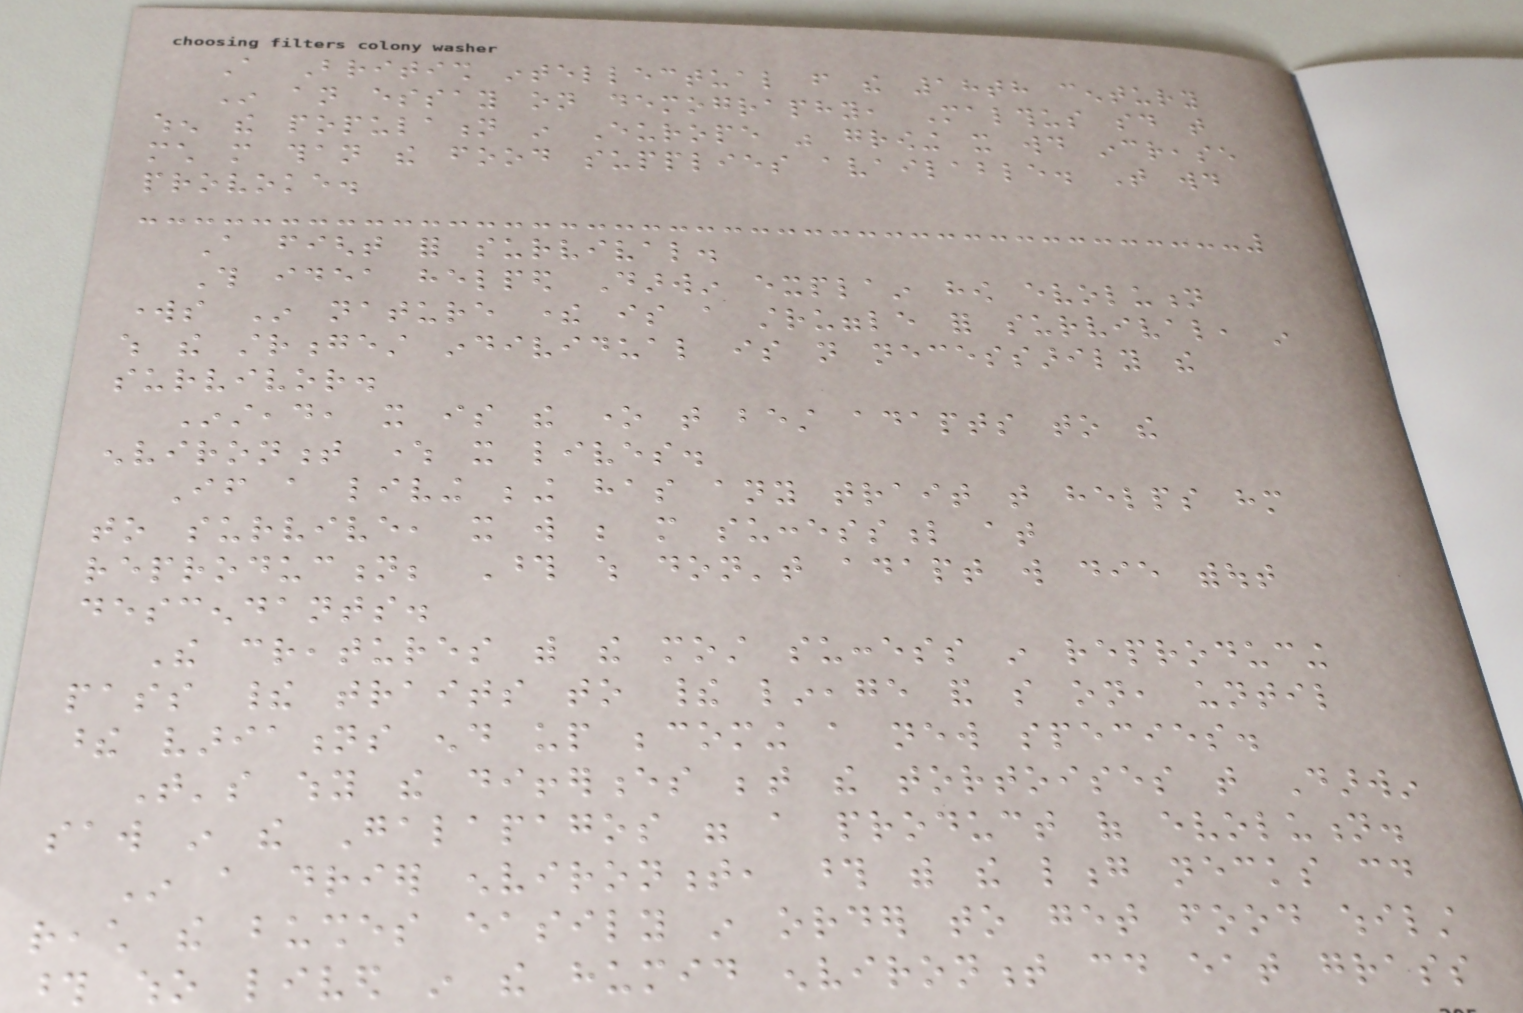A British intellectual from the 18th century
In an essay on demography, Malthus said that
when the population in Europe was growing it would increase
much more than the food supplies available. That would
provoke.
A fight for survival.
This idea helped Darwin explain how evolution
works In nature there is a struggle for survival, in
which the strongest individual is not necessarily the
survivor.
Instead, it is the one that best adapts to the
environment where it lives.
If a living being has any trait that helps him
to survive, it will be more successful at
reproduction; Those which don't adapt will die without
descendants.
The creatures with the most success in reproducing
pass their traits to their lineage and so on, until
these variations end up becoming a new species.
That's why the differences between the tortoises that Darwin
saw in the Galapagos were a product of evolution.
In a drier environment, those with the long necks could
reach the bushes easily in order to get food whilst
those who lived in the humid environment could eat grass
